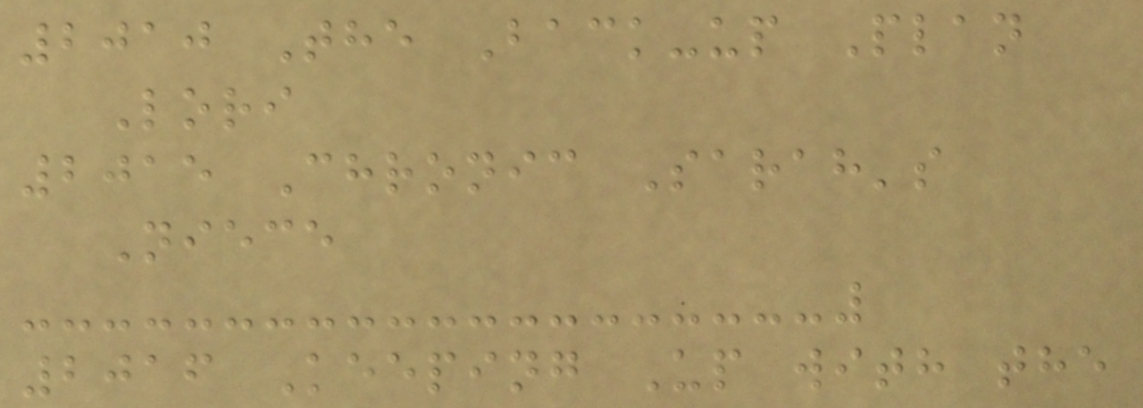2010 The Back-up Plan
Lori
2015 Chronic Sarah's
Niece
2016 Keeping Up with the
